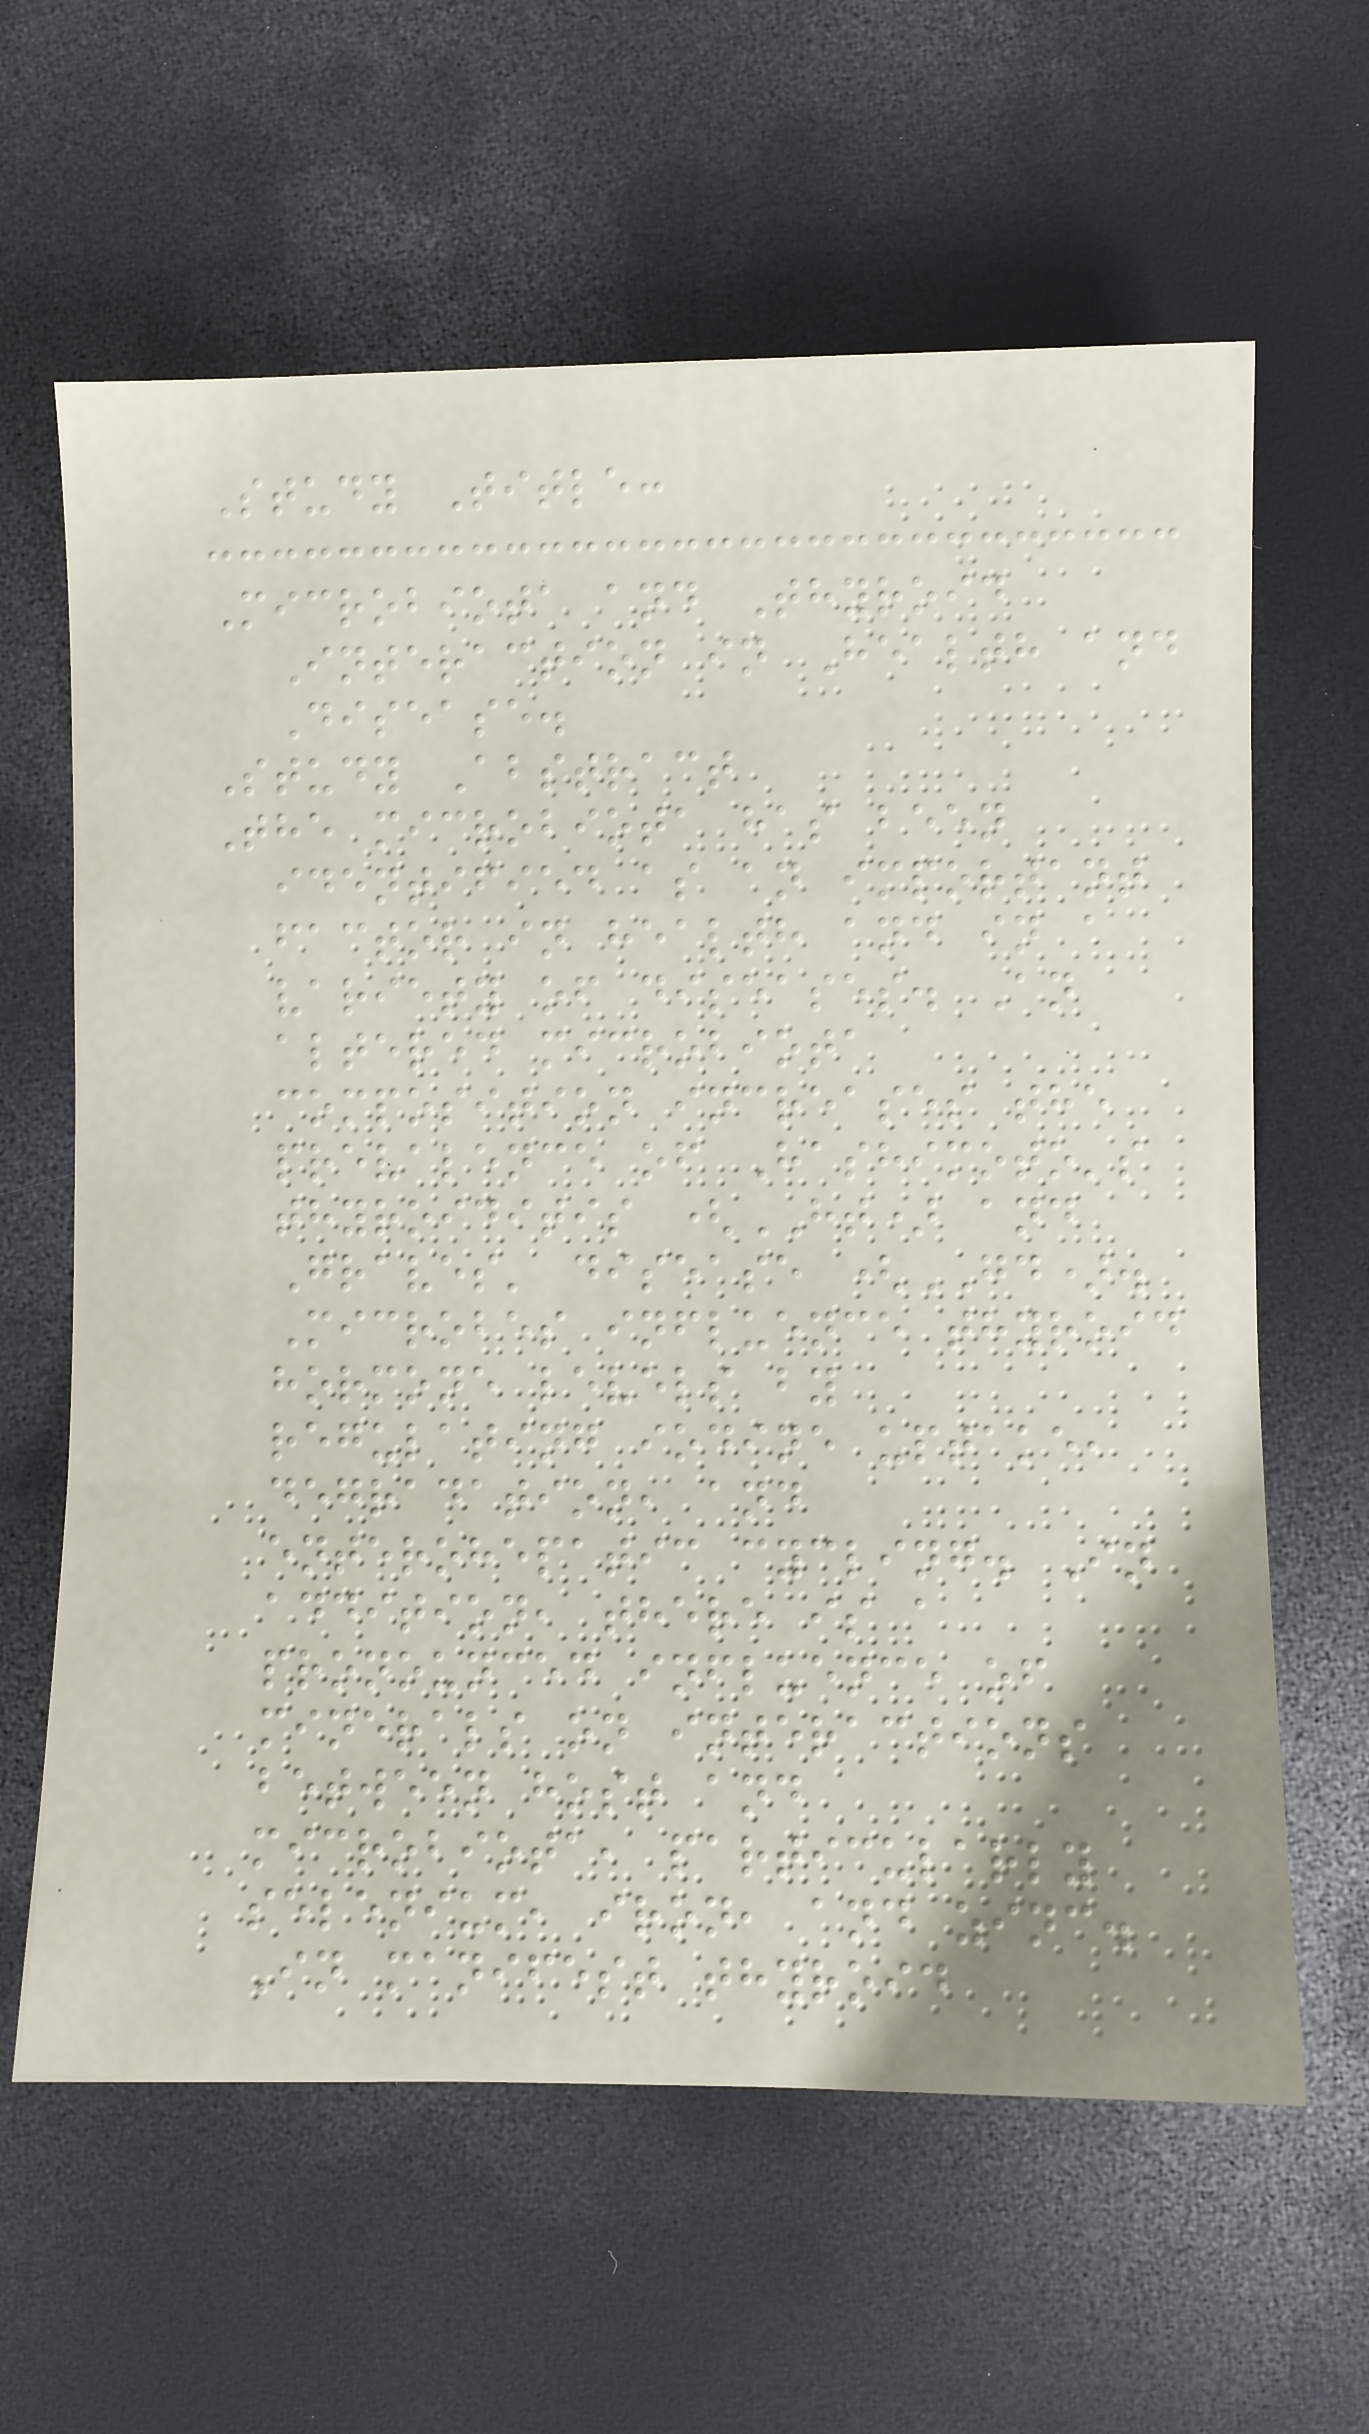Study Title:
Microbiota and Thyroid
Interaction in Health and
Disease.
Study Abstract
The microbiota has been
identified as an important
factor in health and in a
variety of diseases. An
altered microbiota
composition increases the
prevalence of Hashimoto's
thyroiditis (HT) and
Graves' disease (GD).
Microbes influence thyroid
hormone levels by
regulating iodine uptake,
degradation, and
enterohepatic cycling. In
addition, there is a
pronounced influence of
minerals on interactions
between host and
microbiota, particularly
selenium, iron, and zinc.
In manifest thyroid
